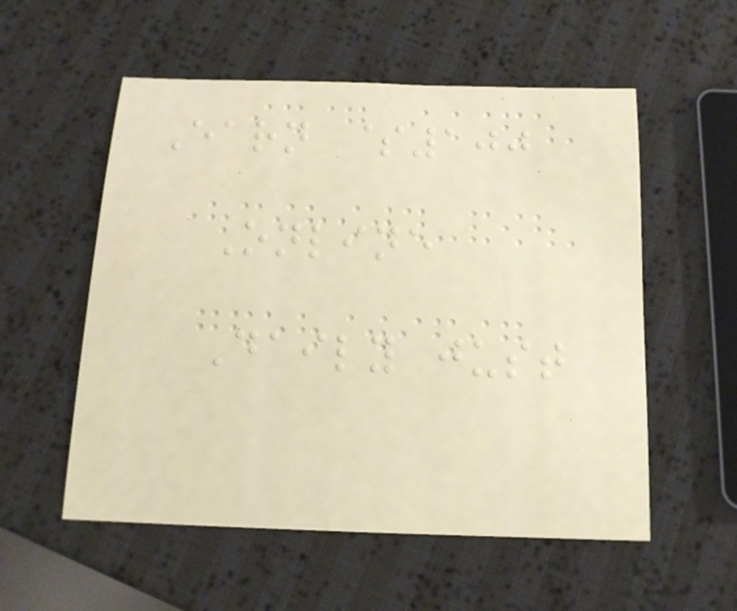Earn $100
Online
Daily just
